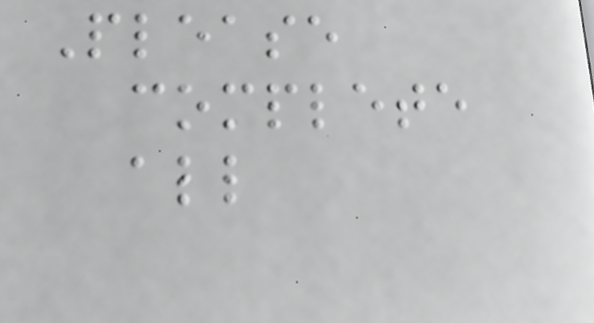Please
complete
all
